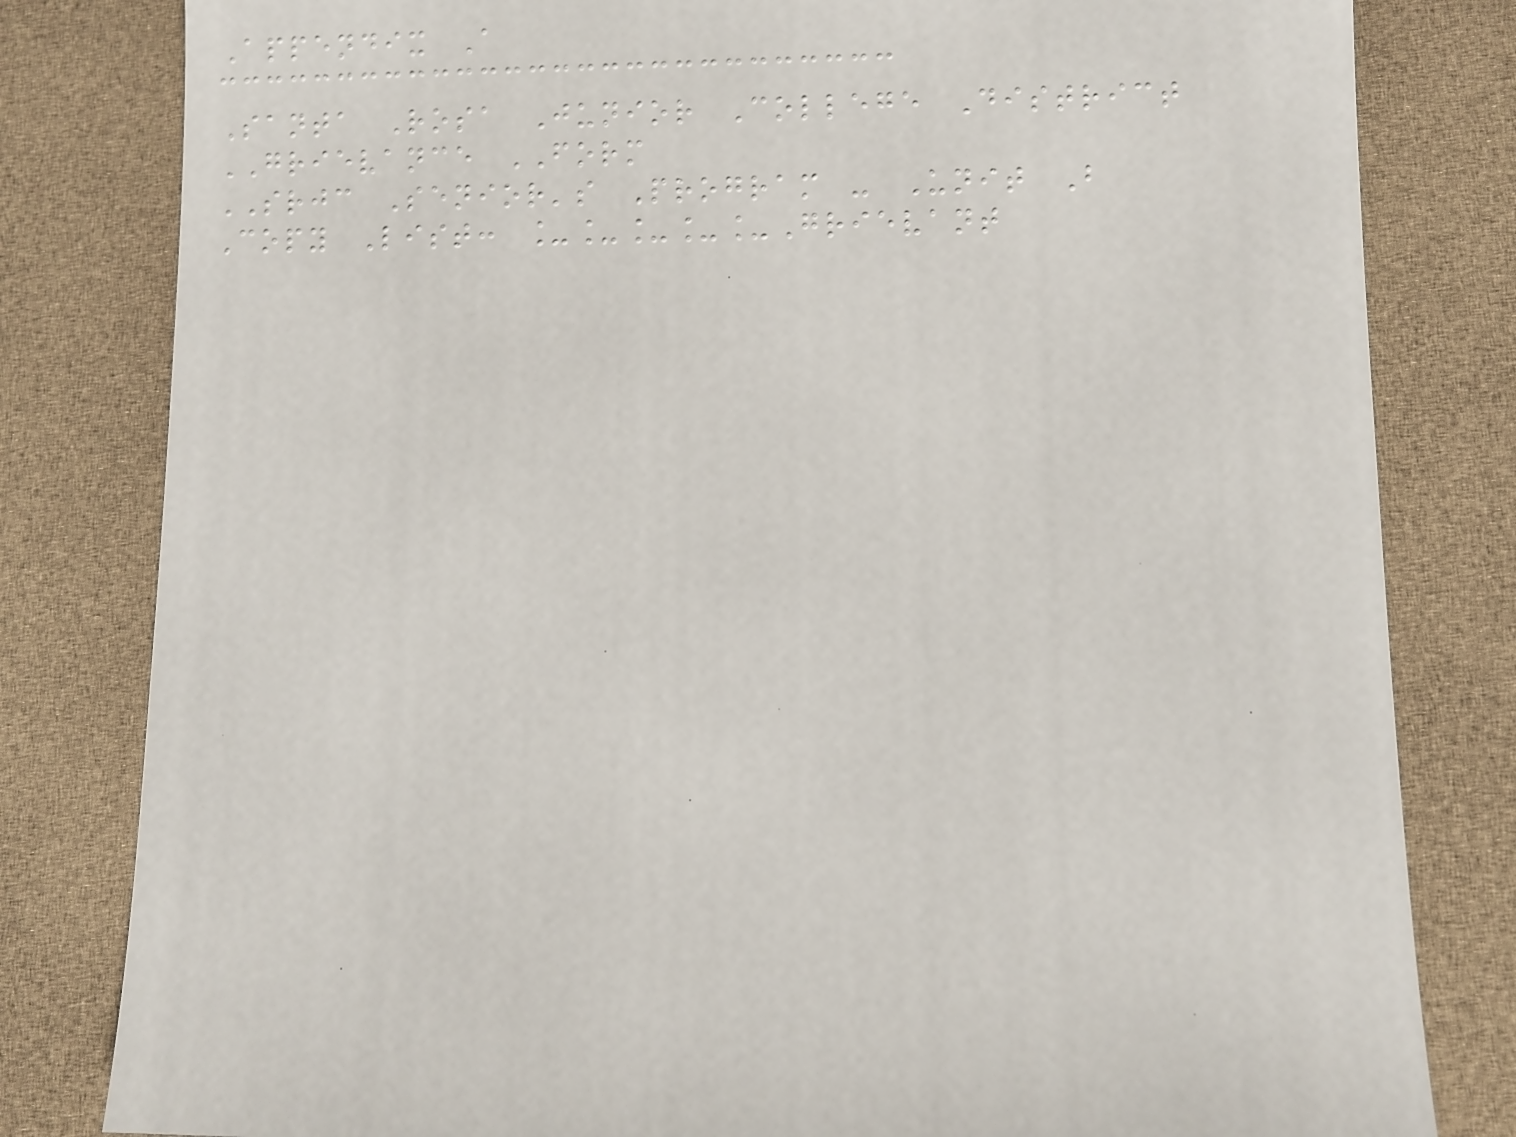Appendix A
Santa Rosa Junior College District
GRIEVANCE FORM
SRJC Senior's Program - Unit B
Copy List: _____Grievant
